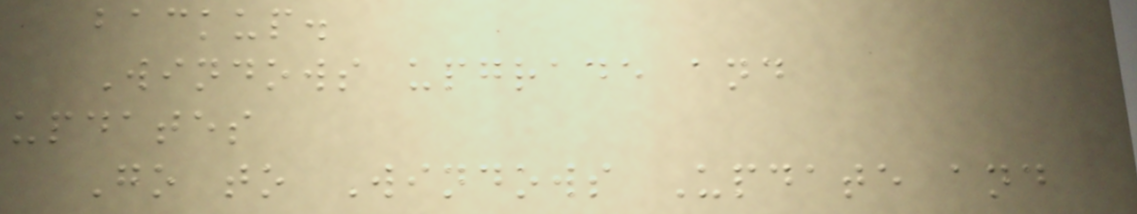backup.
Windows upgrade and
updates
Go to Windows Update and
